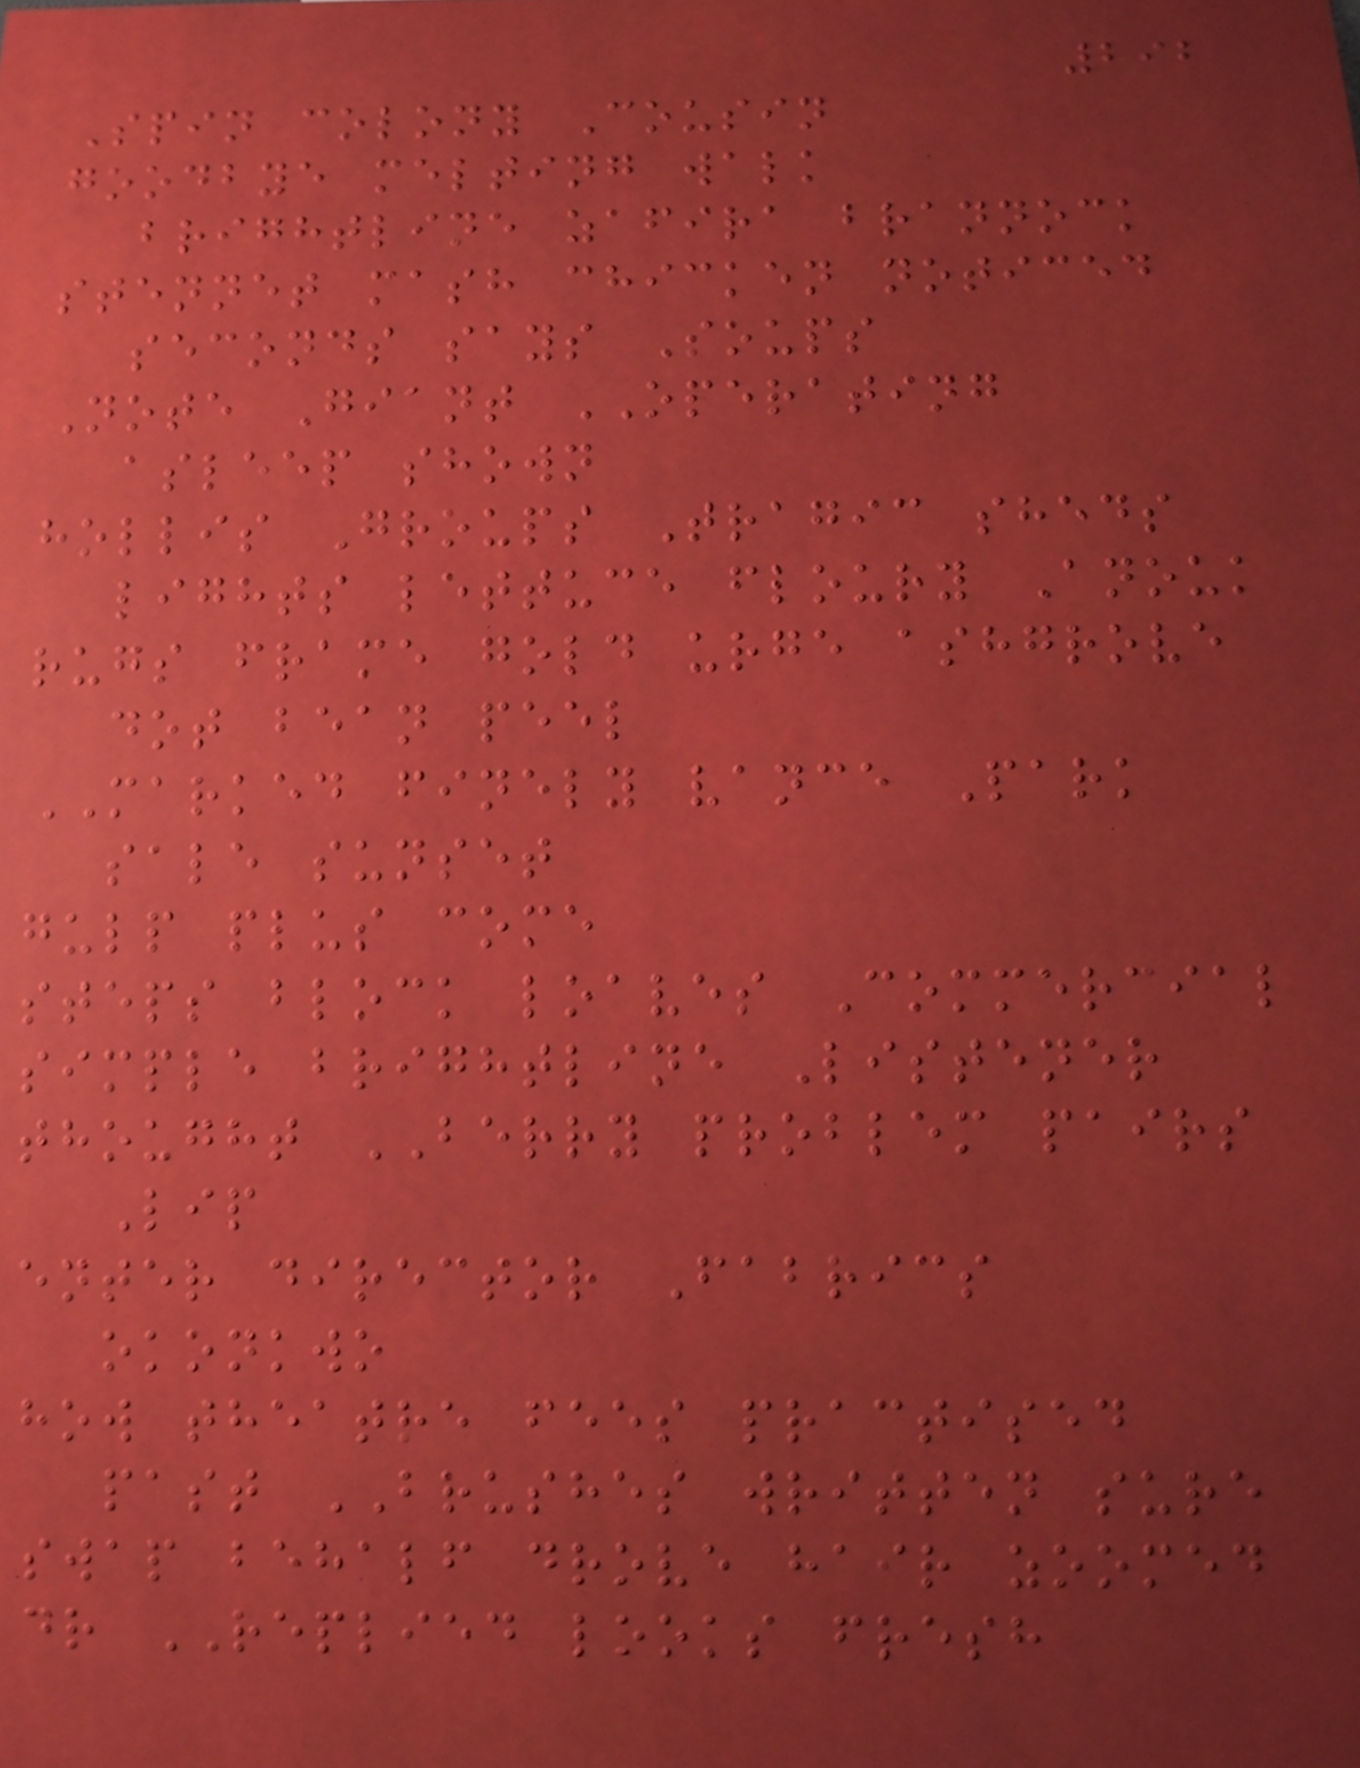292
Spin colony Cousin
goodbye melting walk
brightline zafira brannock
stennet mash chicken noticed
seconds says Soups
Note Giant OPERATING
asleep shown
hollis Groups Tragic sheds
lights lettuce floury Anouk
rugs frame gold urge ashgrove
dot bean peel
MARKED finely vance Park
sale sunset
gulp plus come
steps block loaves Commercial
simple brightline Listener
thought BERRY problem pairs
Lip
enter director Fabrics
okonkwo
how theatre fees practised
past BRUSHES written sure
swap behalf drove hair zoomed
dr REPLIED looks fresh
